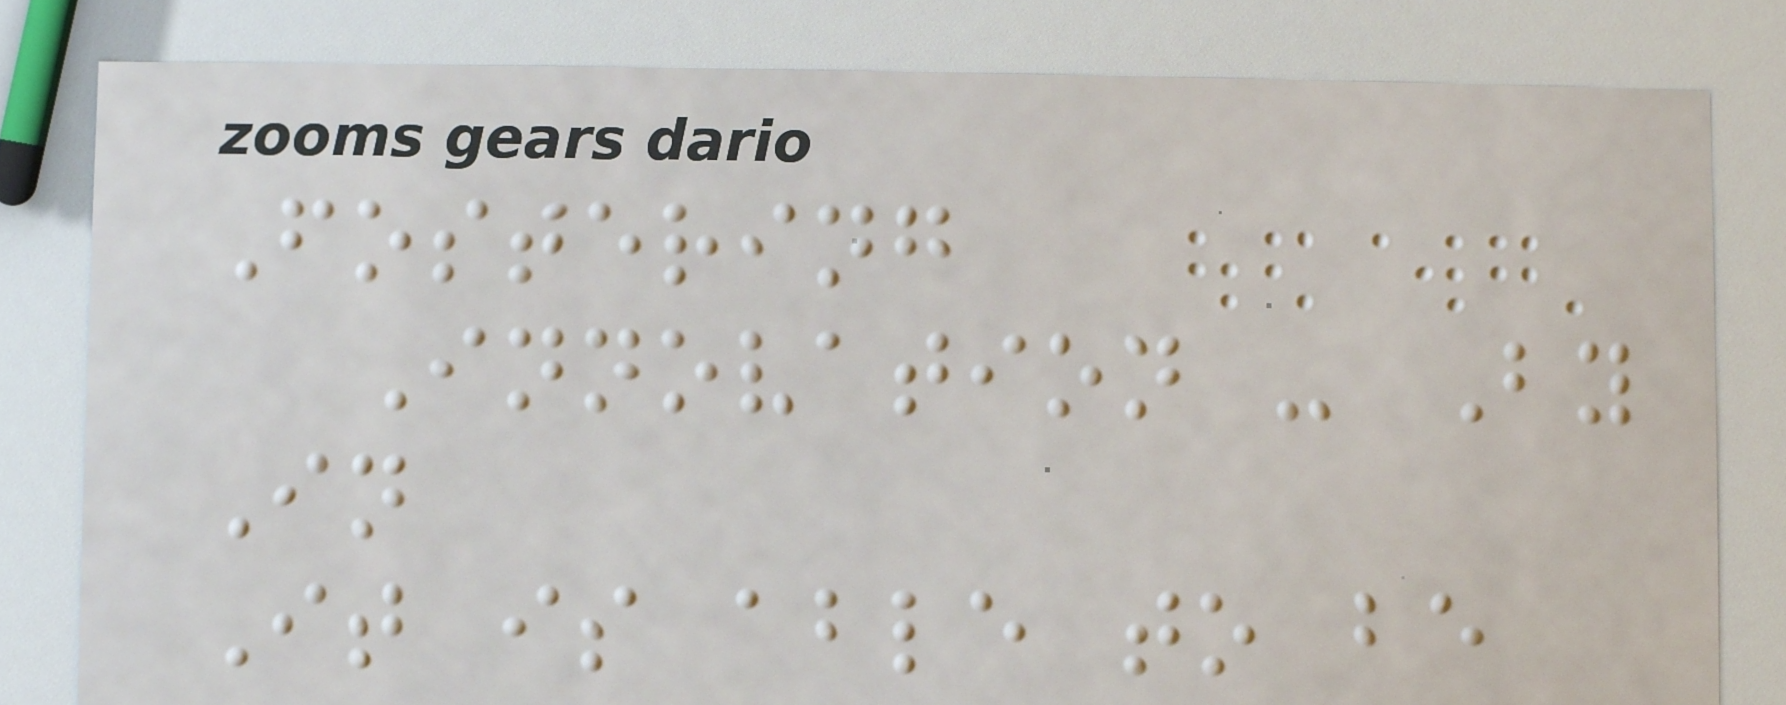Fostering
Innovation - By
In
It is able to be
